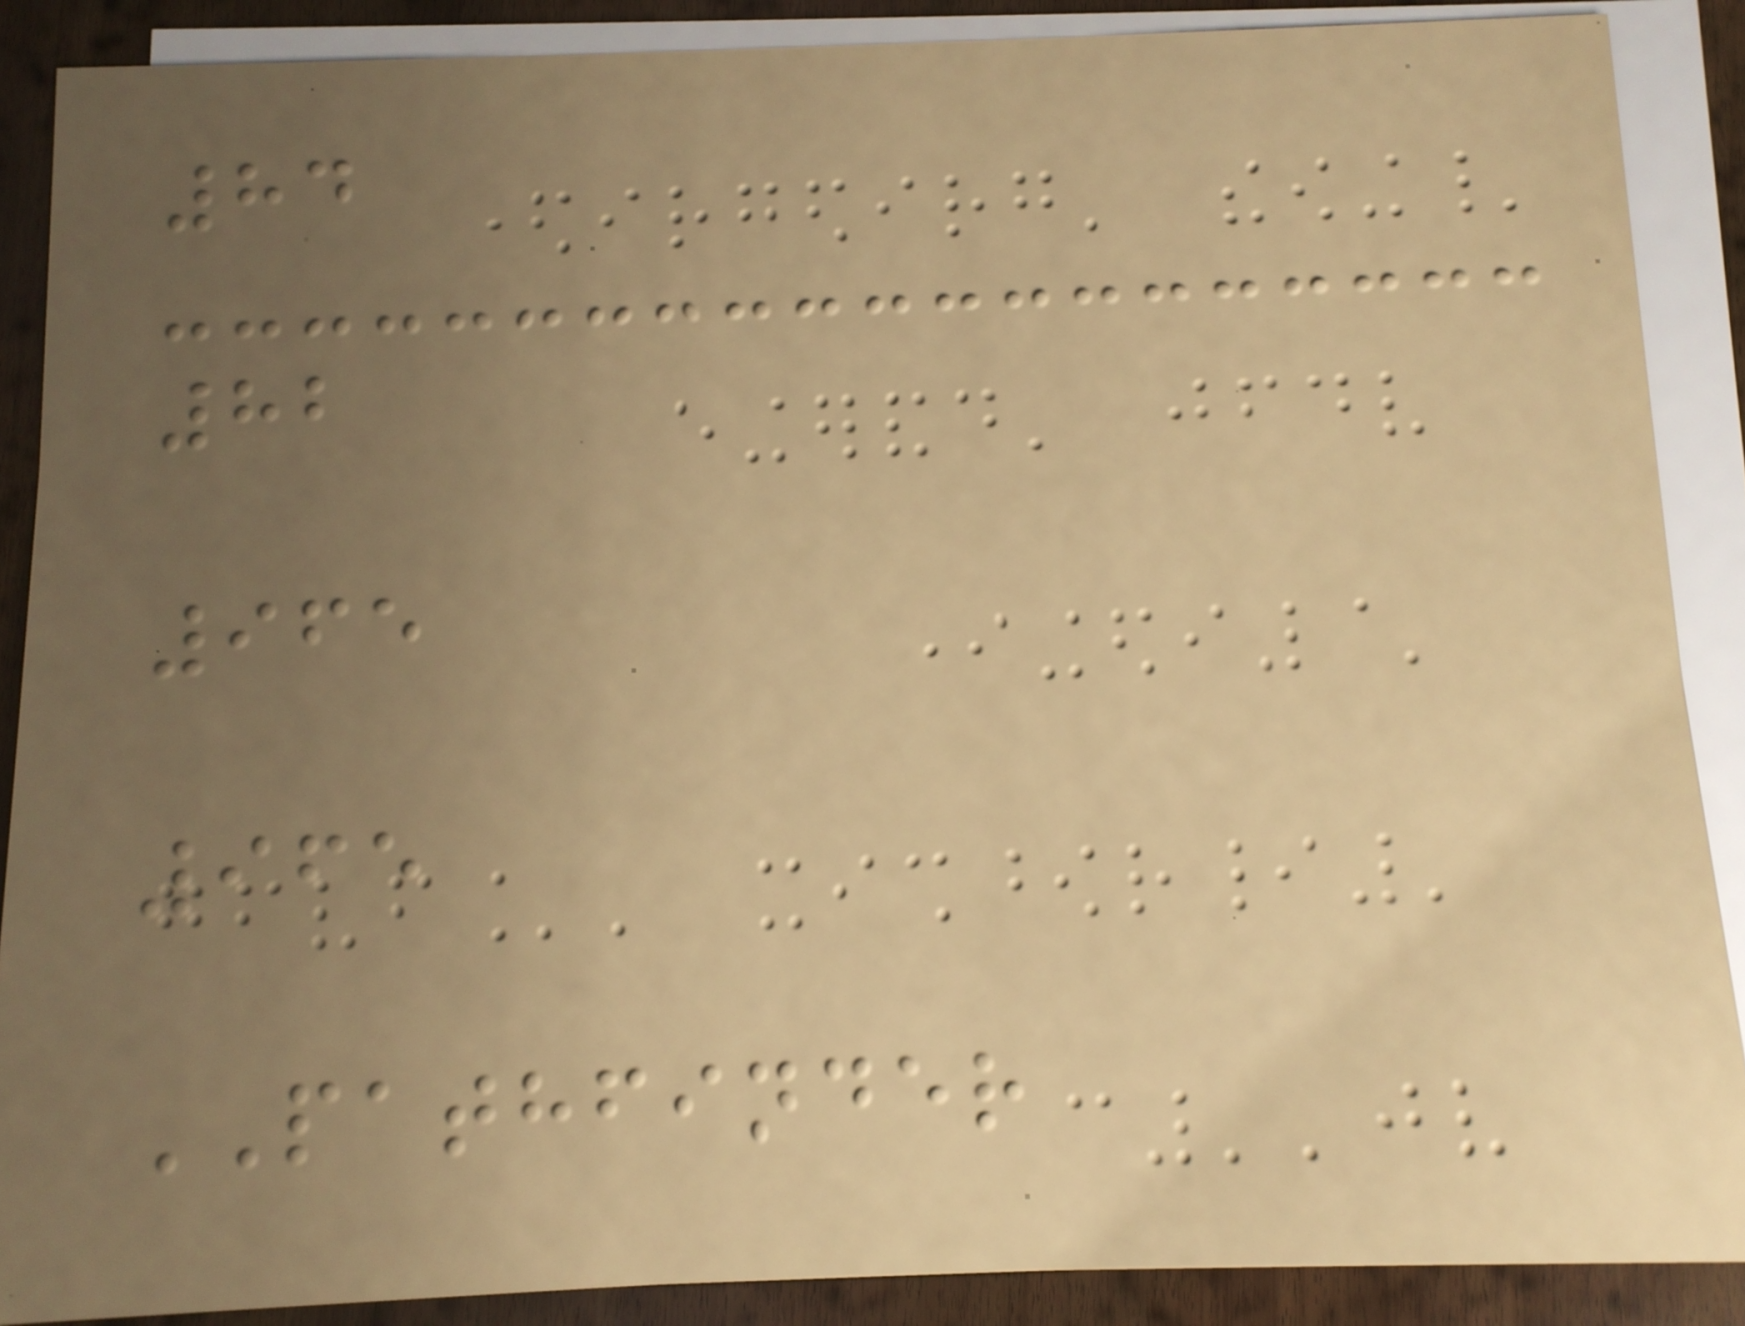84
82
965
965
PATHFINDER
